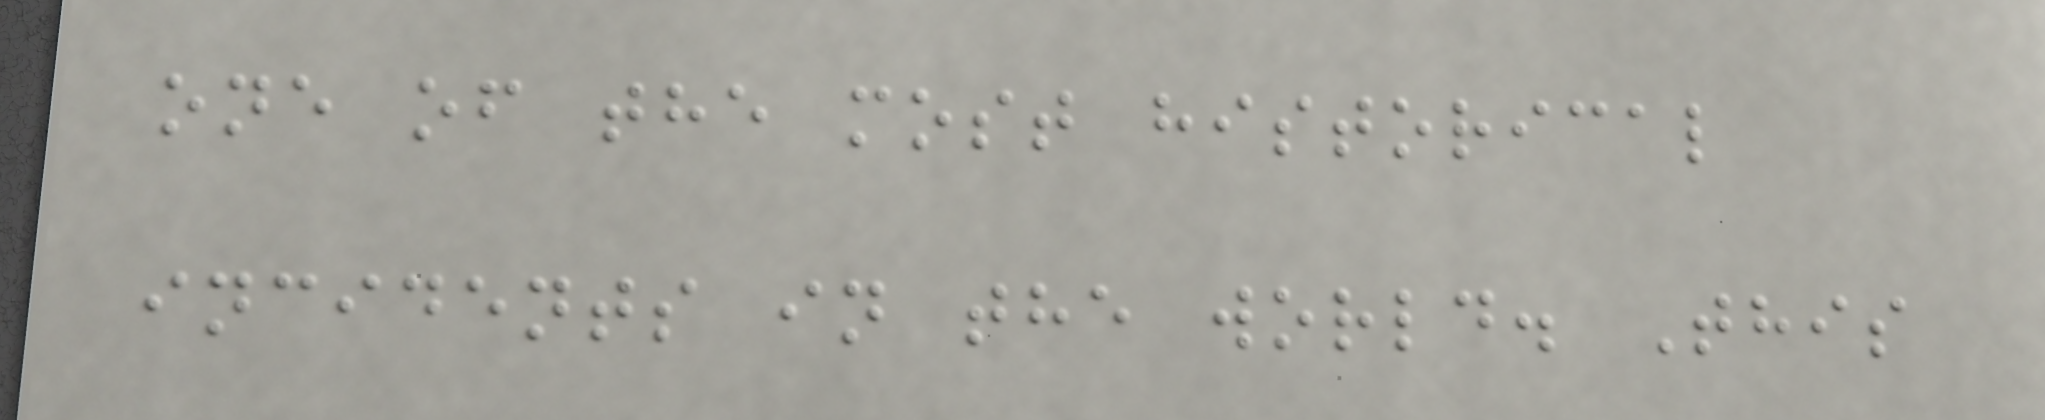one of the most historical
incidents in the world. This
